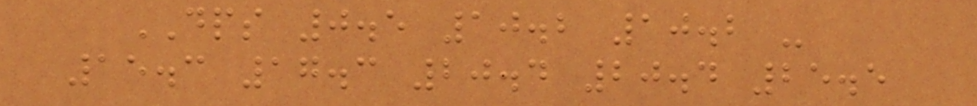DPS 0.5 10.2 10.2 -
15.3 17.3 20.4 20.4 25.5
